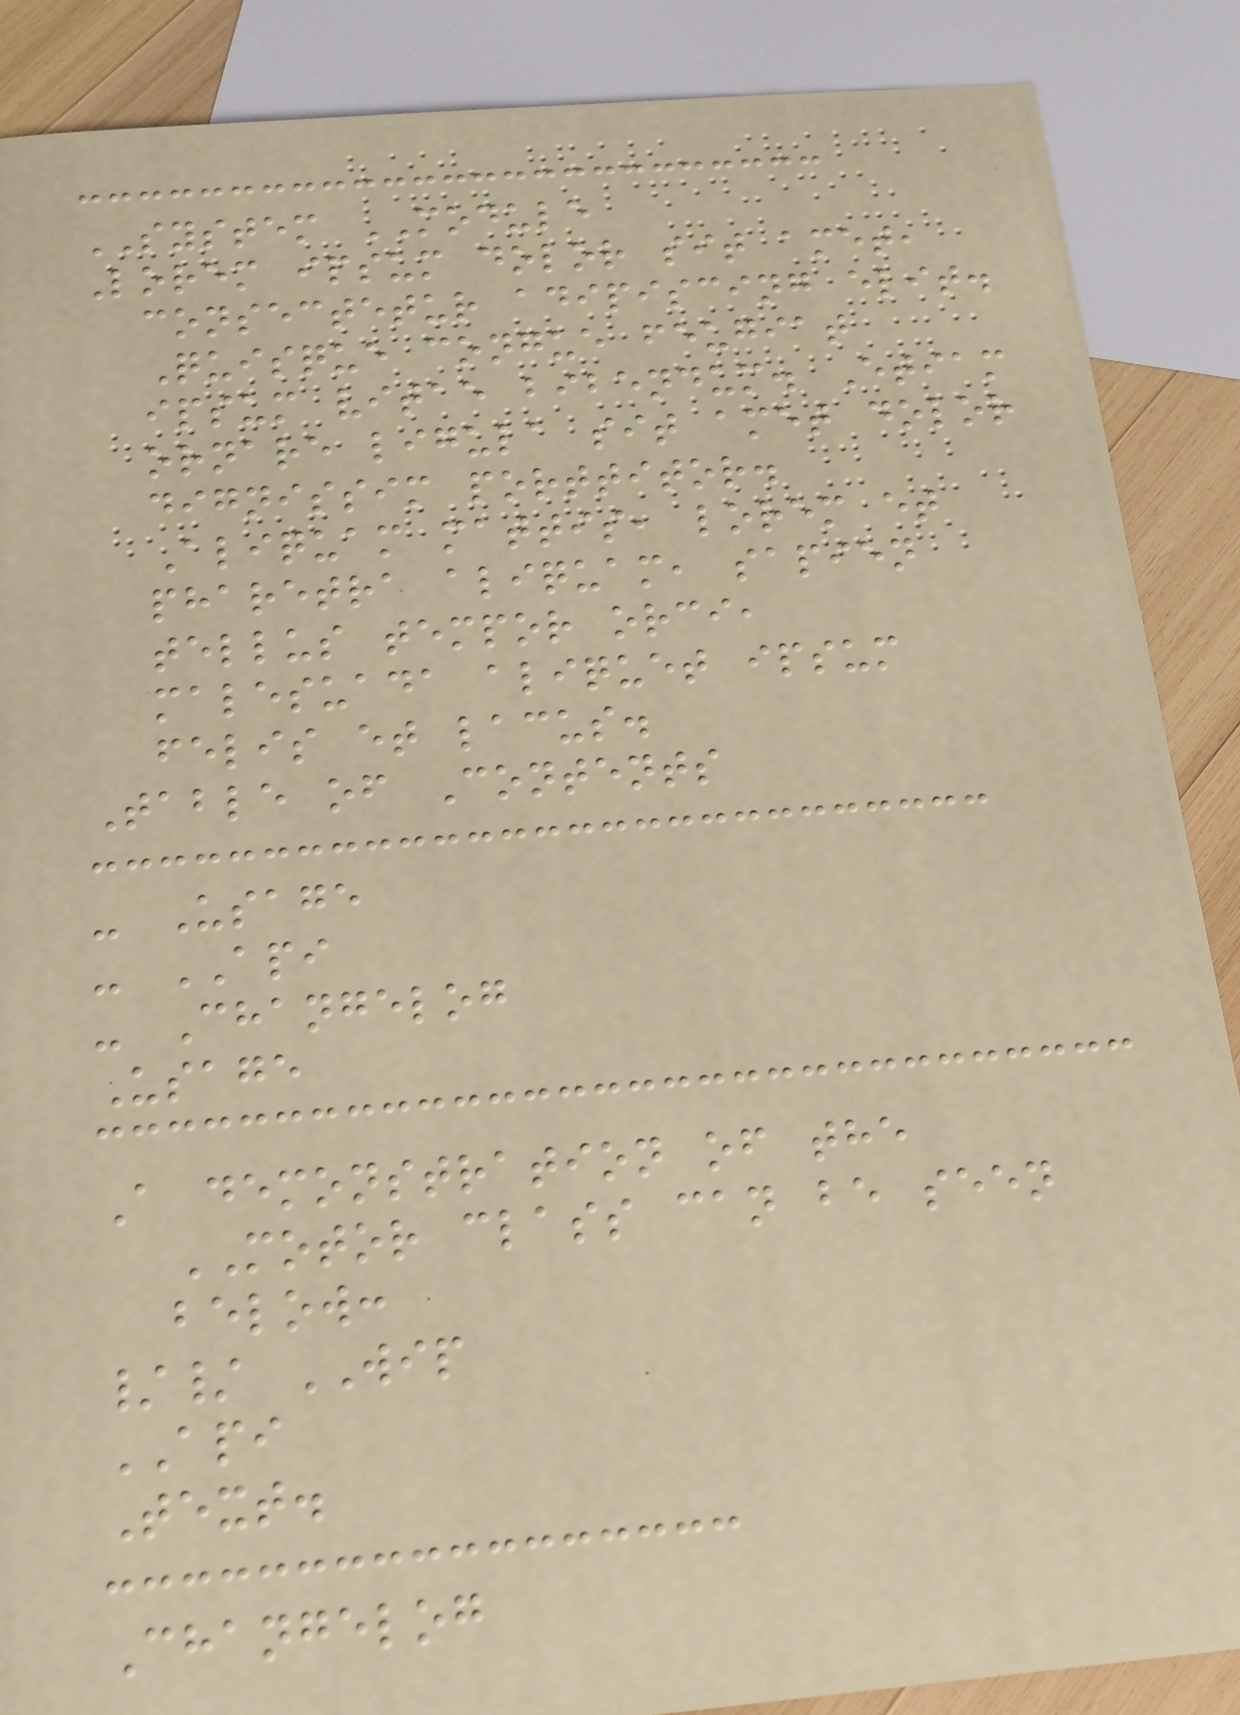SYSTEM MODULE
Lorem ipsum dolor sit amet,
consectetur adipiscing elit.
Quisque congue feugiat
ipsum vitae bibendum. Etiam
ornare ligula sit amet dolor
dignissim porttitor.
Aliquam mattis, lorem et
pharetra aliquam, sapien
tellus tempor orci,
malesuada aliquet ipsum
felis et lacus.
Table of Contents
- Usage
- API
- Changelog
Usage
A demonstration of the
MOTOR class can be seen
below:
// WIP
API
Text.
Changelog
